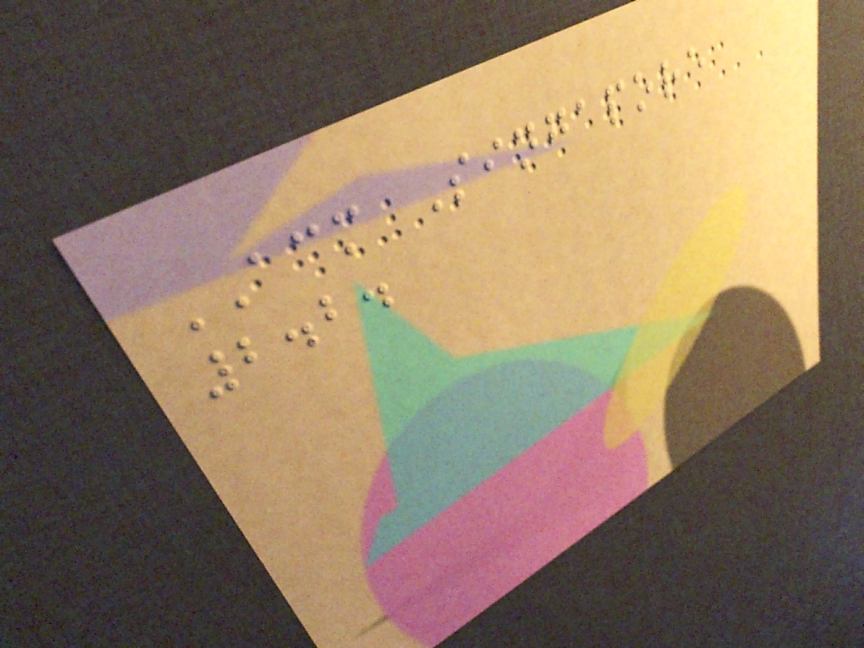ACM Singapore
2.2.
